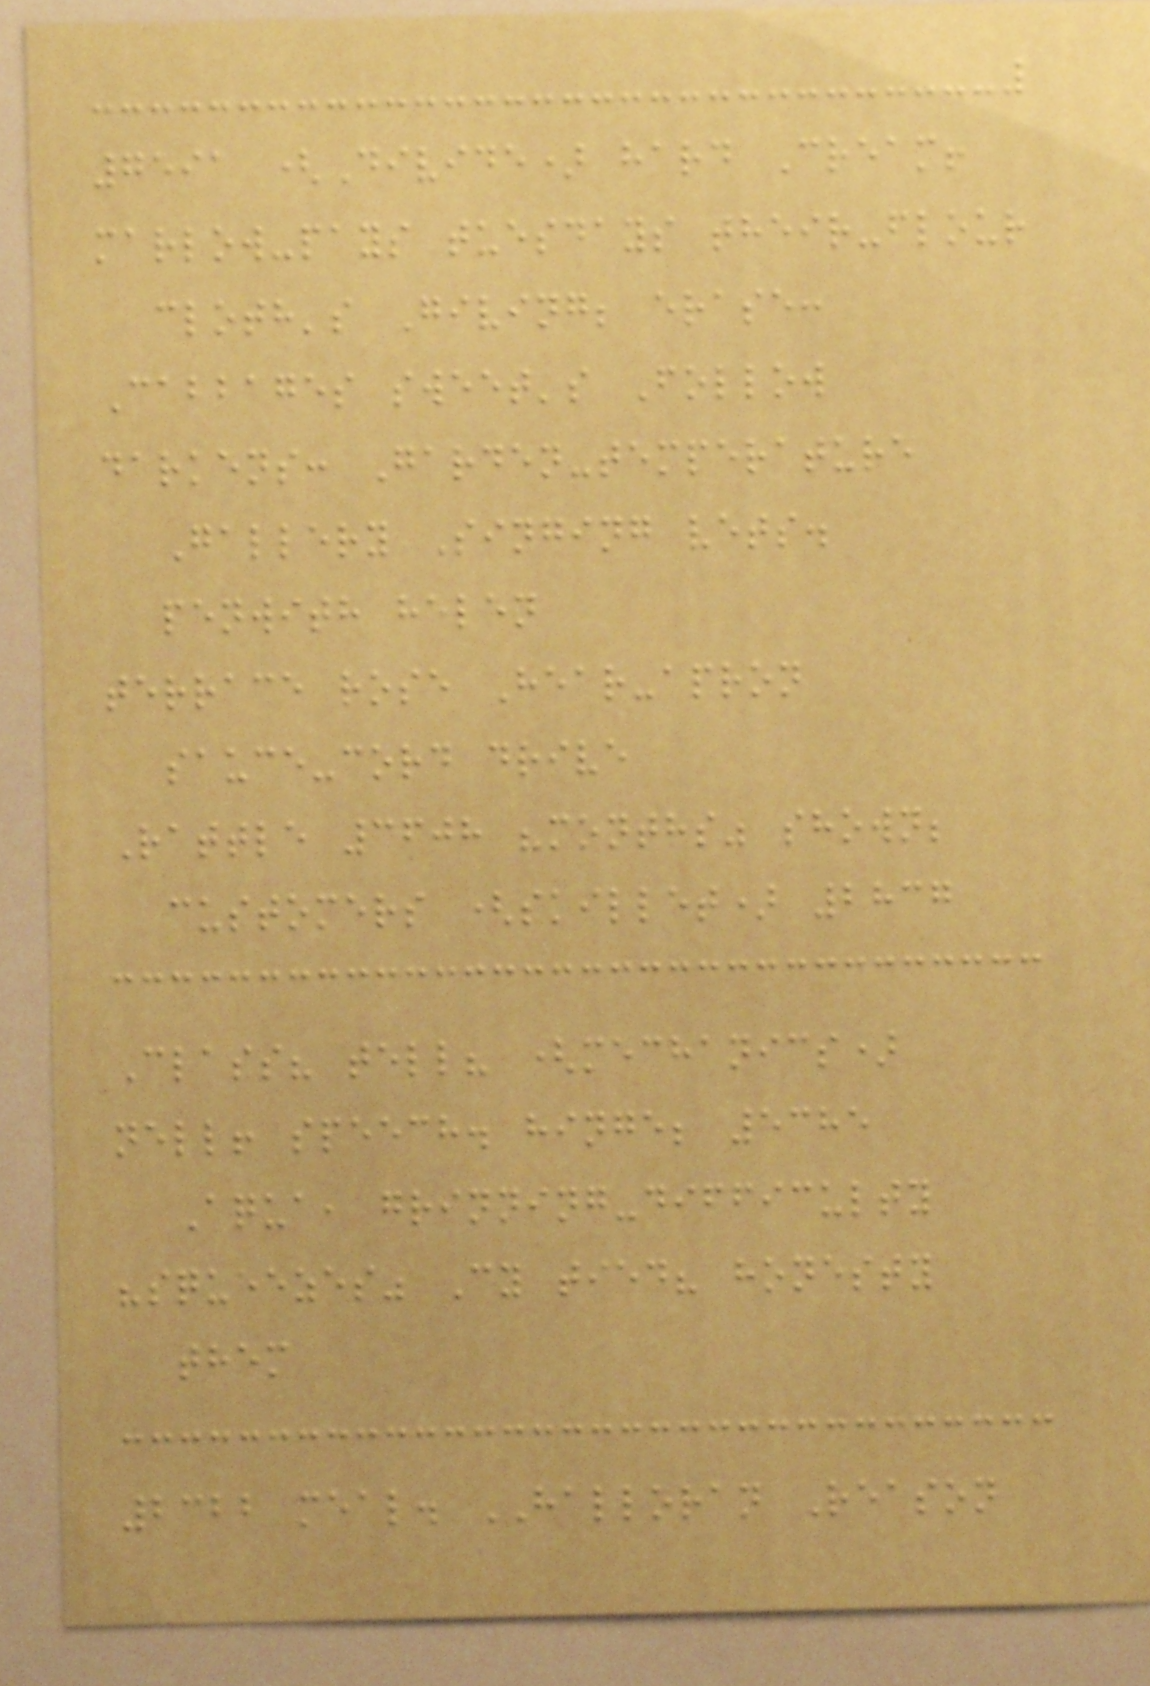7591 (Divide) hard Cream!
marlow-pays tuesdays their-flour
cloth's Giving; erase:
Cabbages sweet's Follow
darkens: Garden-temperature
Gallery Singing vets.
penwith helen
terrace rose Hear-apron
sauce-cord drive
Rattle 3608 "months" shown;
customers (skillet) 2837
Class? tell? (mechanics)
nell! speech. hinge; 5385
Aqua, grinning-difficulty
"squeezes" Cy tied? honesty
them
2322 meal. HALLORAN Reason
